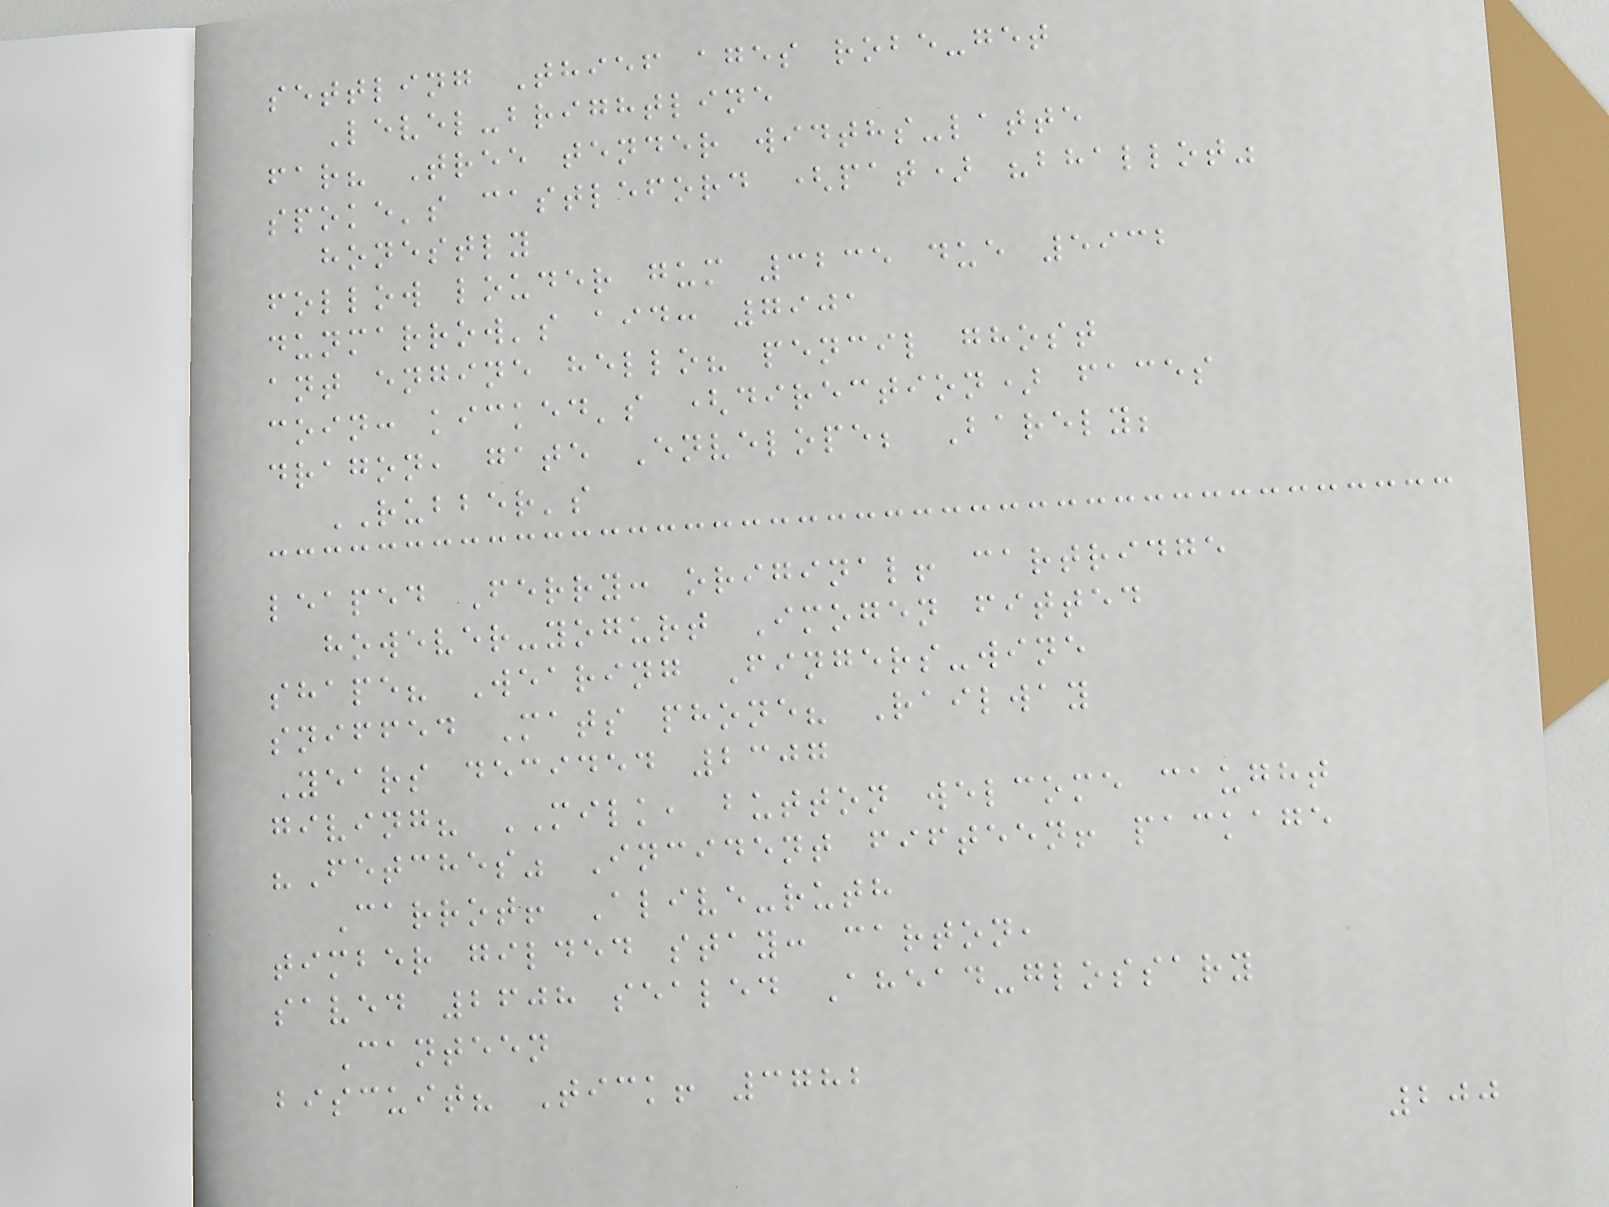settling Thief ages robe-get
Level-brightline
far? Tree tender widths-latte
spoke's castleford (pat) "bhallot"
honestly
follow louder gum 3235 due 5932
dunmarrow's aid: 7901
ant engine hello? pencil ghost
coin: kicked's (direction) faces
dragon, gate Envelope; Barely;
RUBBER's
leaped Ferry: original! cartridge
however-yogurt Imogen fitted
shape? Wearing Fingers-wine
sniffed Mats phone? Railway
Years decided 2307
giving? MILK, button welcome caught
"Fetches" Incident fifteen! package
Carrot! Alive-ruth
timber gilded stay: carton,
saved 2608 sealed Ahead-glossary
Canteen
biscuit? Tick! 3782
200
